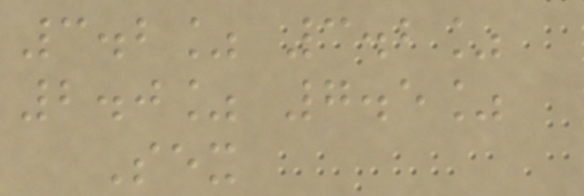3.2% 3.2%
2.0% 7.5%
Sex
